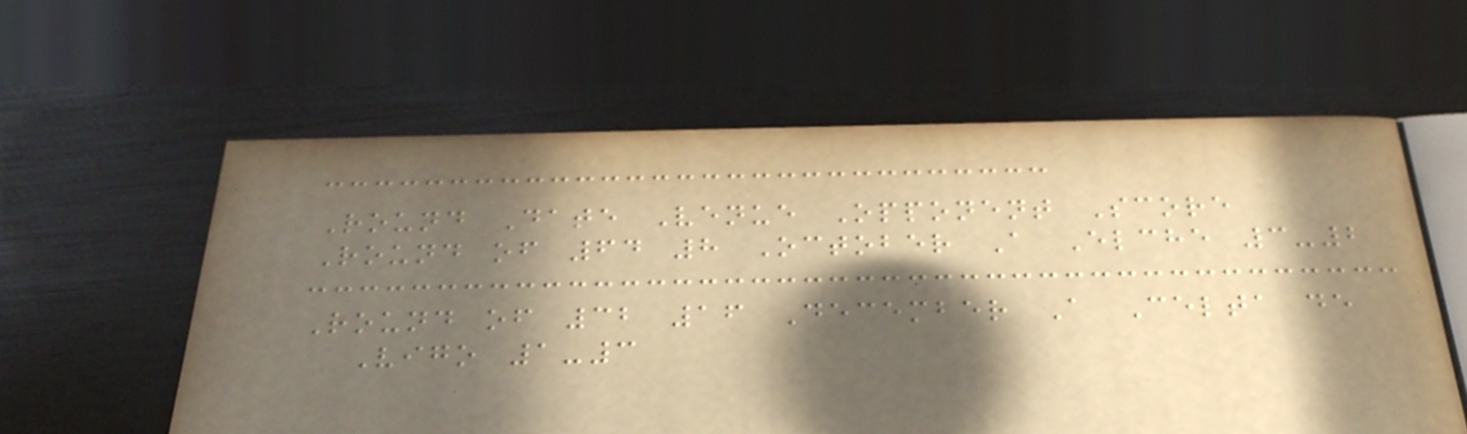Round Date Venue Opponent Score
Round of 64 8 October A Elche 3-2
Round of 32 16 December A Celta de
Vigo 1-3
